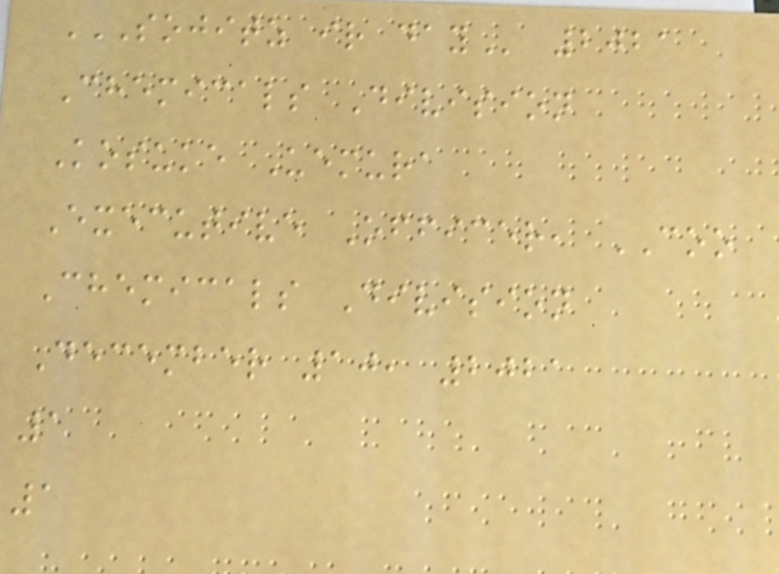SOJITZ IR DAY 2021
Chemicals Division
Kosuke Uemura
Executive Officer, COO
Chemicals Division
December 10, 2021
1
1
